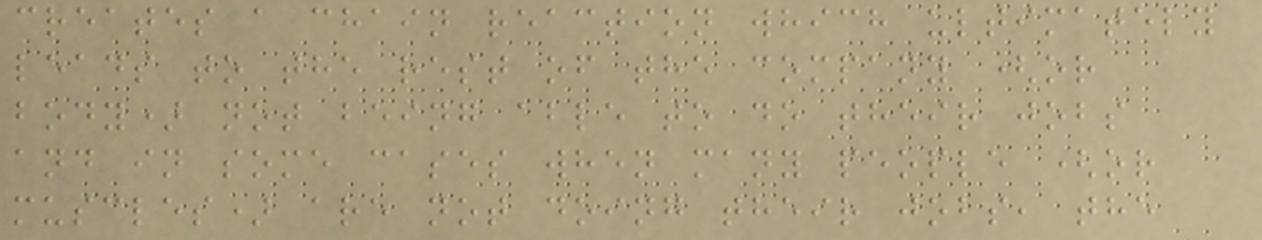creates a chain reaction which ultimately
leads to the rest of the company (or
body) not being able to do their jobs
and in some cases when many people (or
muscles) are not doing their jobs, the
